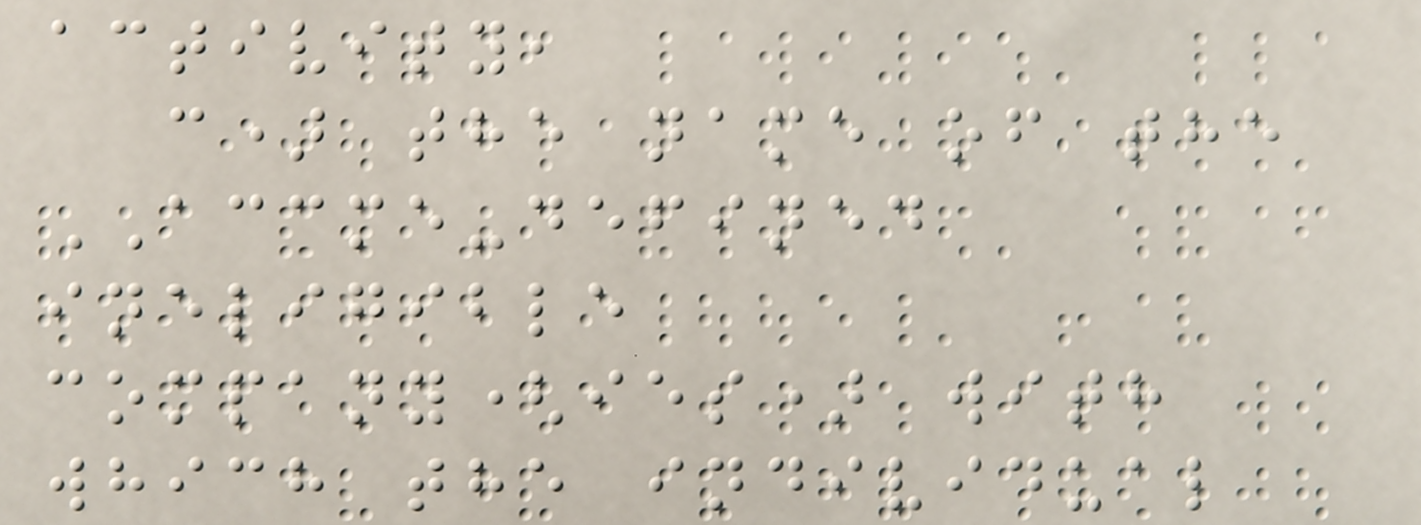activity,
c) the name of the
ACCME-defined
ineligible
company(ies) with
which the individual
